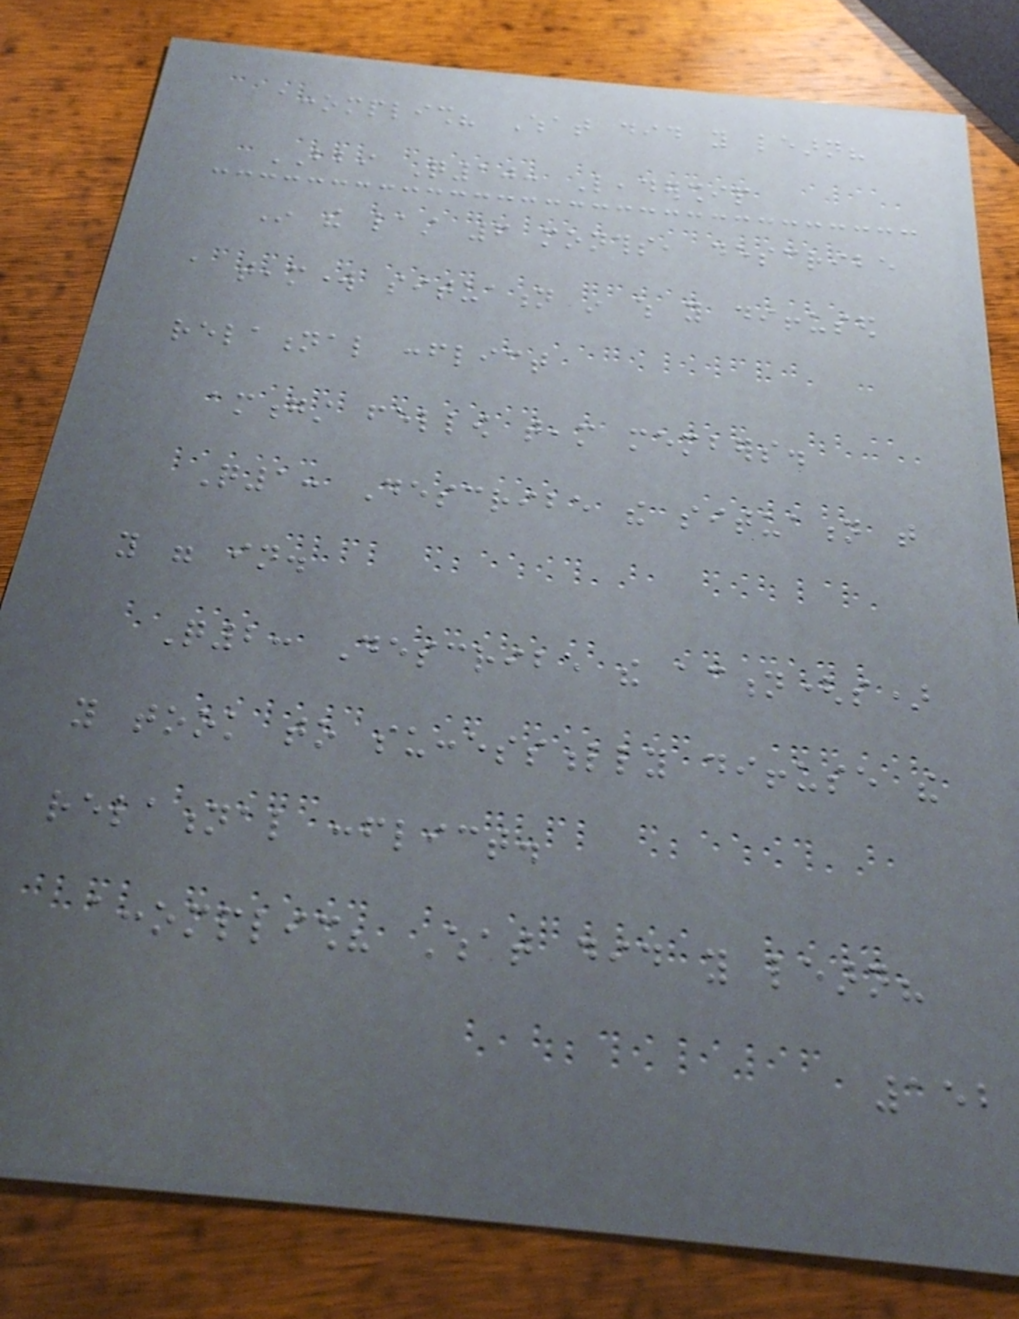accomplish? What did you learn?
BBI Q10: Leadership
In the last 6 months, describe
a teamwork situation in which you diffused
relational conflict
amongst fellow team members.
Q1: Describe the situation that
you were in.
Q2: Describe the action(s)
you took to successfully diffuse the
relational conflict.
accomplish? What did you learn?
152
